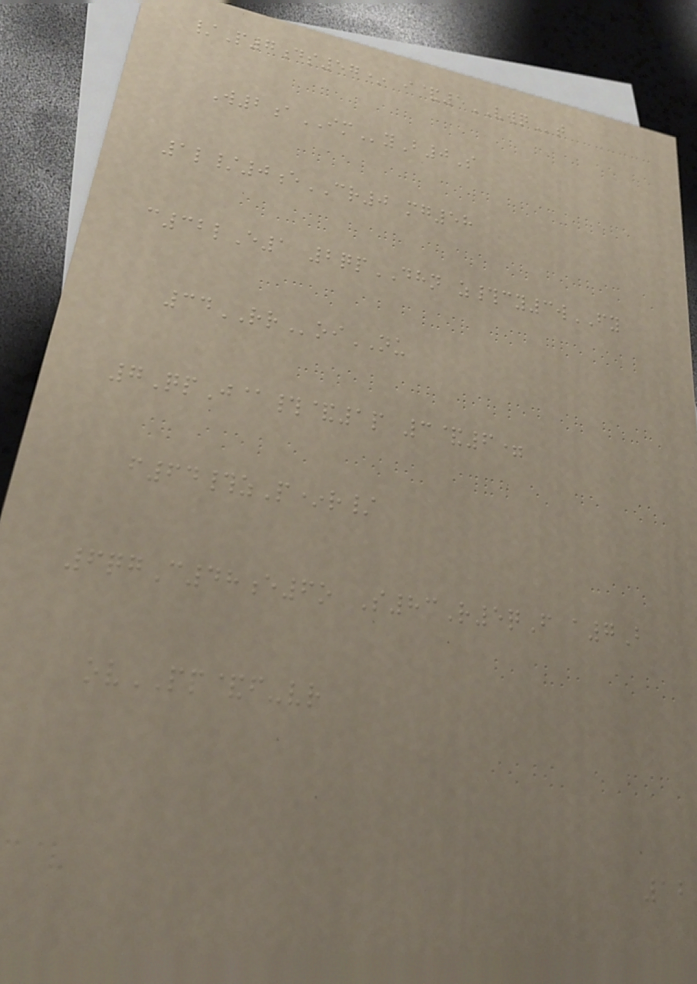/P7ds57* i&5VWQt
W2aIMyB0S
1l/0eCR0 mg58
c32lE1 2qpDHN z#cy3wFY
34RRoiNU
7QpJ@#&1p 3&6=
f64#zP*r/
6qgC48e6o S83R5qF a7B
ovPP&f-vr
12
